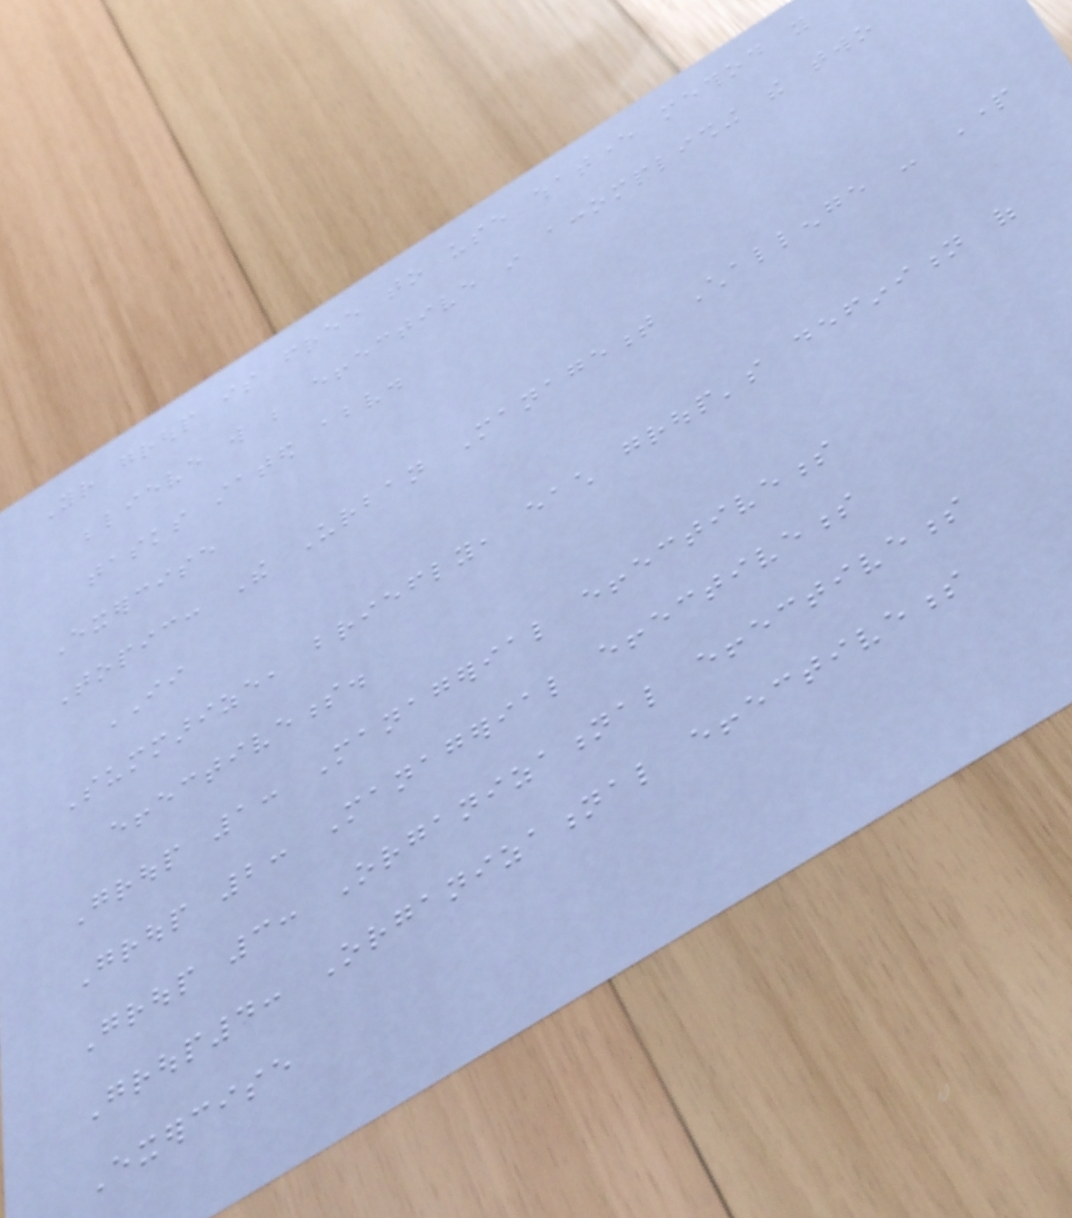Your group is free to use whatever method you
believe will be effective in accomplishing the two
tasks stated above.
Exercise
Topic: The Urban Management Challenge - Part
II
Summarize, briefly, each group's definition of
effectiveness.
Group 1: Managerial effectiveness
Group 2: Managerial effectiveness
Group 3: Organizational effectiveness
Group4: Organizational effectiveness
Exercise
